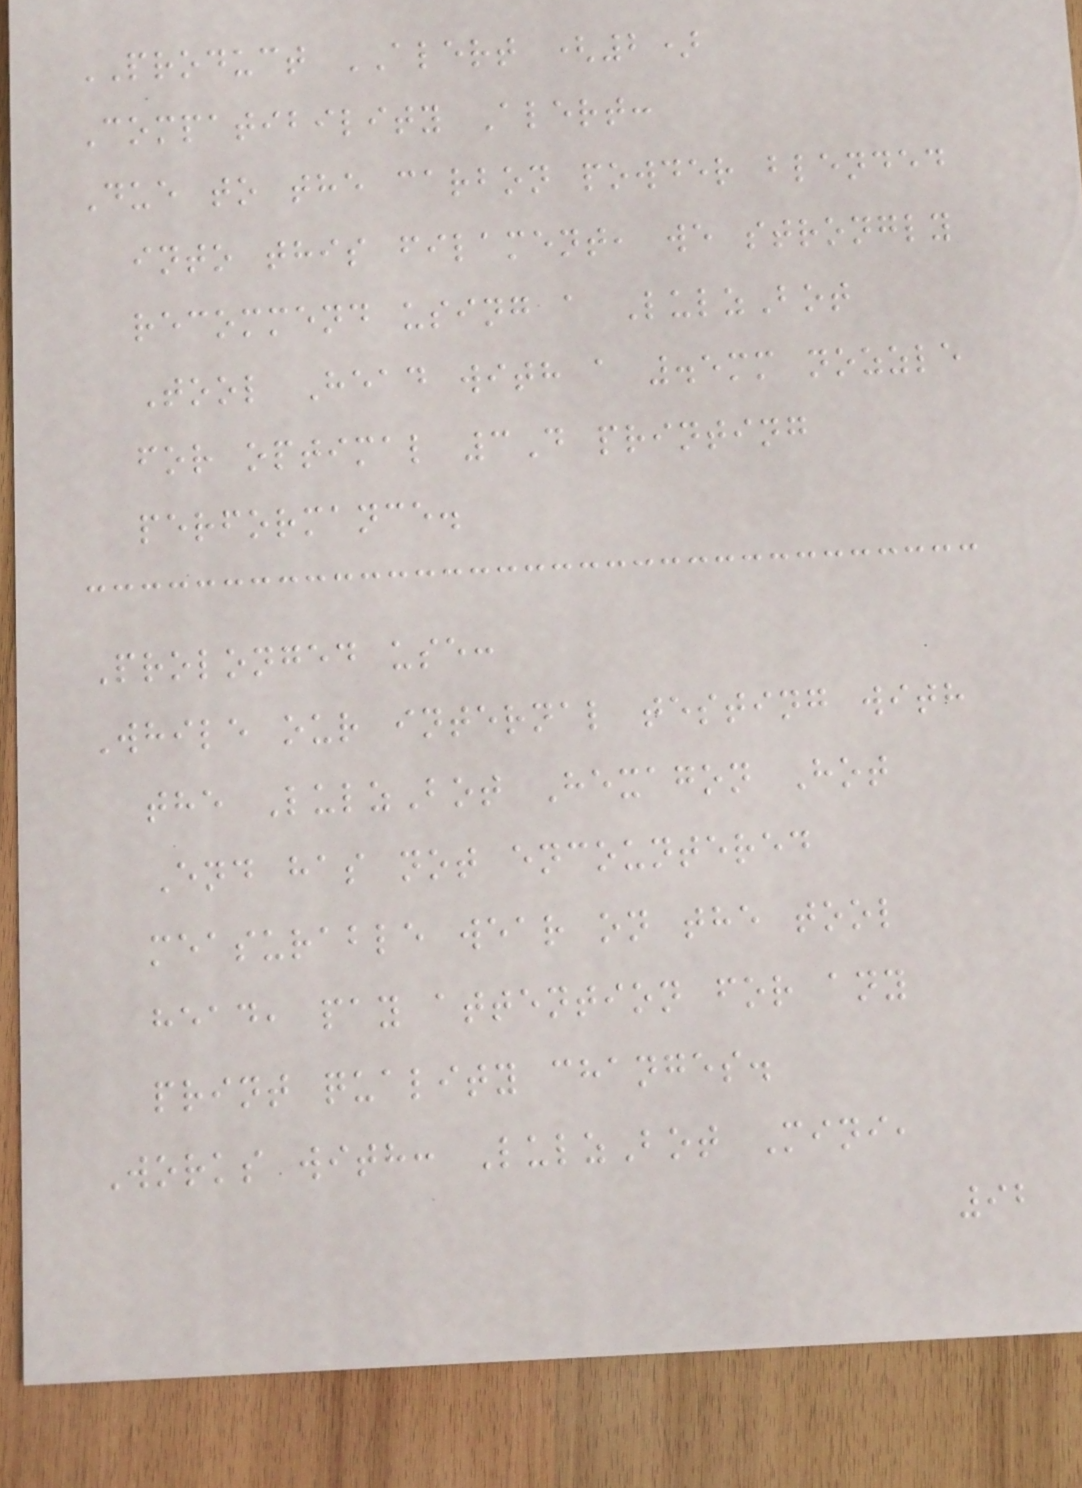PRODUCT ALERT (2)
Compatibility Alert:
Due to the carbon powder blended
into this filament, we strongly
recommend using a LulzBot
Tool Head with a .5mm nozzle
for optimal 3D printing
performance.
Prolonged use:
While our internal testing with
the LulzBot Hexagon Hot
End has not encountered
measurable wear on the tool
head, pay attention for any
print quality changes.
Works with: LulzBot Mini,
92
